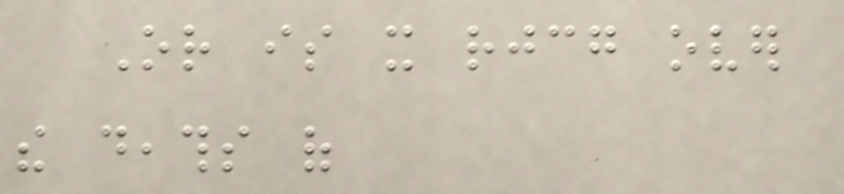Or is it rejoicing over
the deaths of
